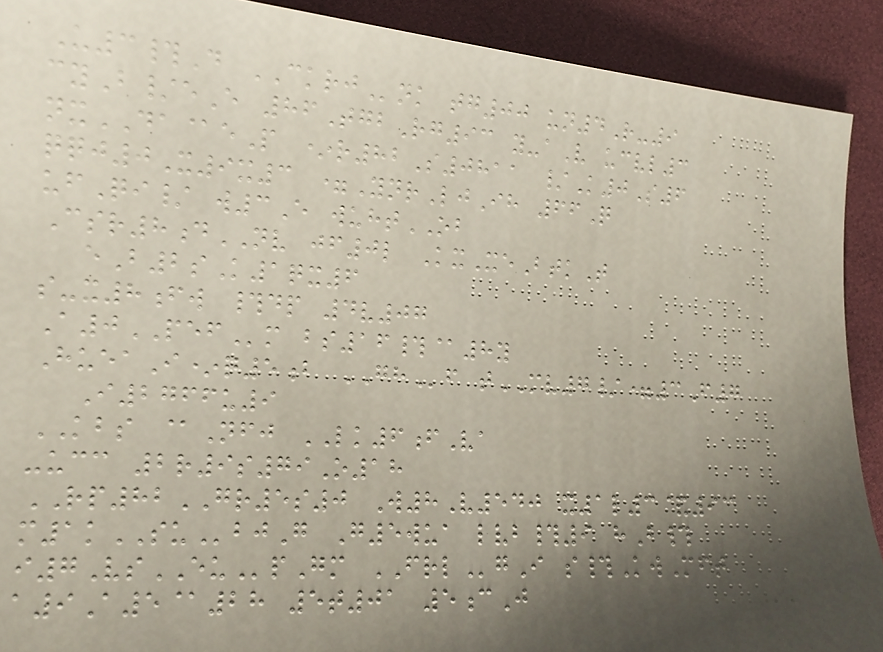U3#D CKRJnk tg00 un4R-9
cyB/eE 86TgbRg93 y-aV ucvl3
nxDA@eP *r82S0811 /K0S6
qqj0X9x3 =YnrLjIh 66Q
ufQi/ w3E wuhtOB
Csr8dNV jf0l KxXeBtkT
eB2sK1qx6
s-x8fw #dp 4v07
A0PEFm bs16#@8y
HueaI*q5b GHf tMV7/=3F7
I2766u9
KBS @Nfj LK6fVa
-ucc 2r9s79O18
RP82GR5s0 W8V540 x1l3&93
m1kSUbjG G5wua lvb#9 hB#
i7VsEUpGm FRLgI s#KwMft
a9A5@28 5t01 5cJ
